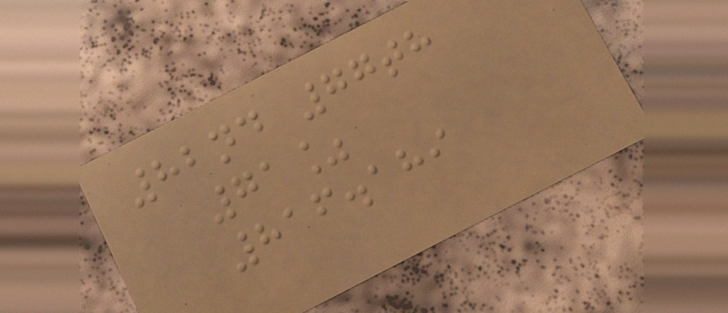82nd 77th
71%
816.189
